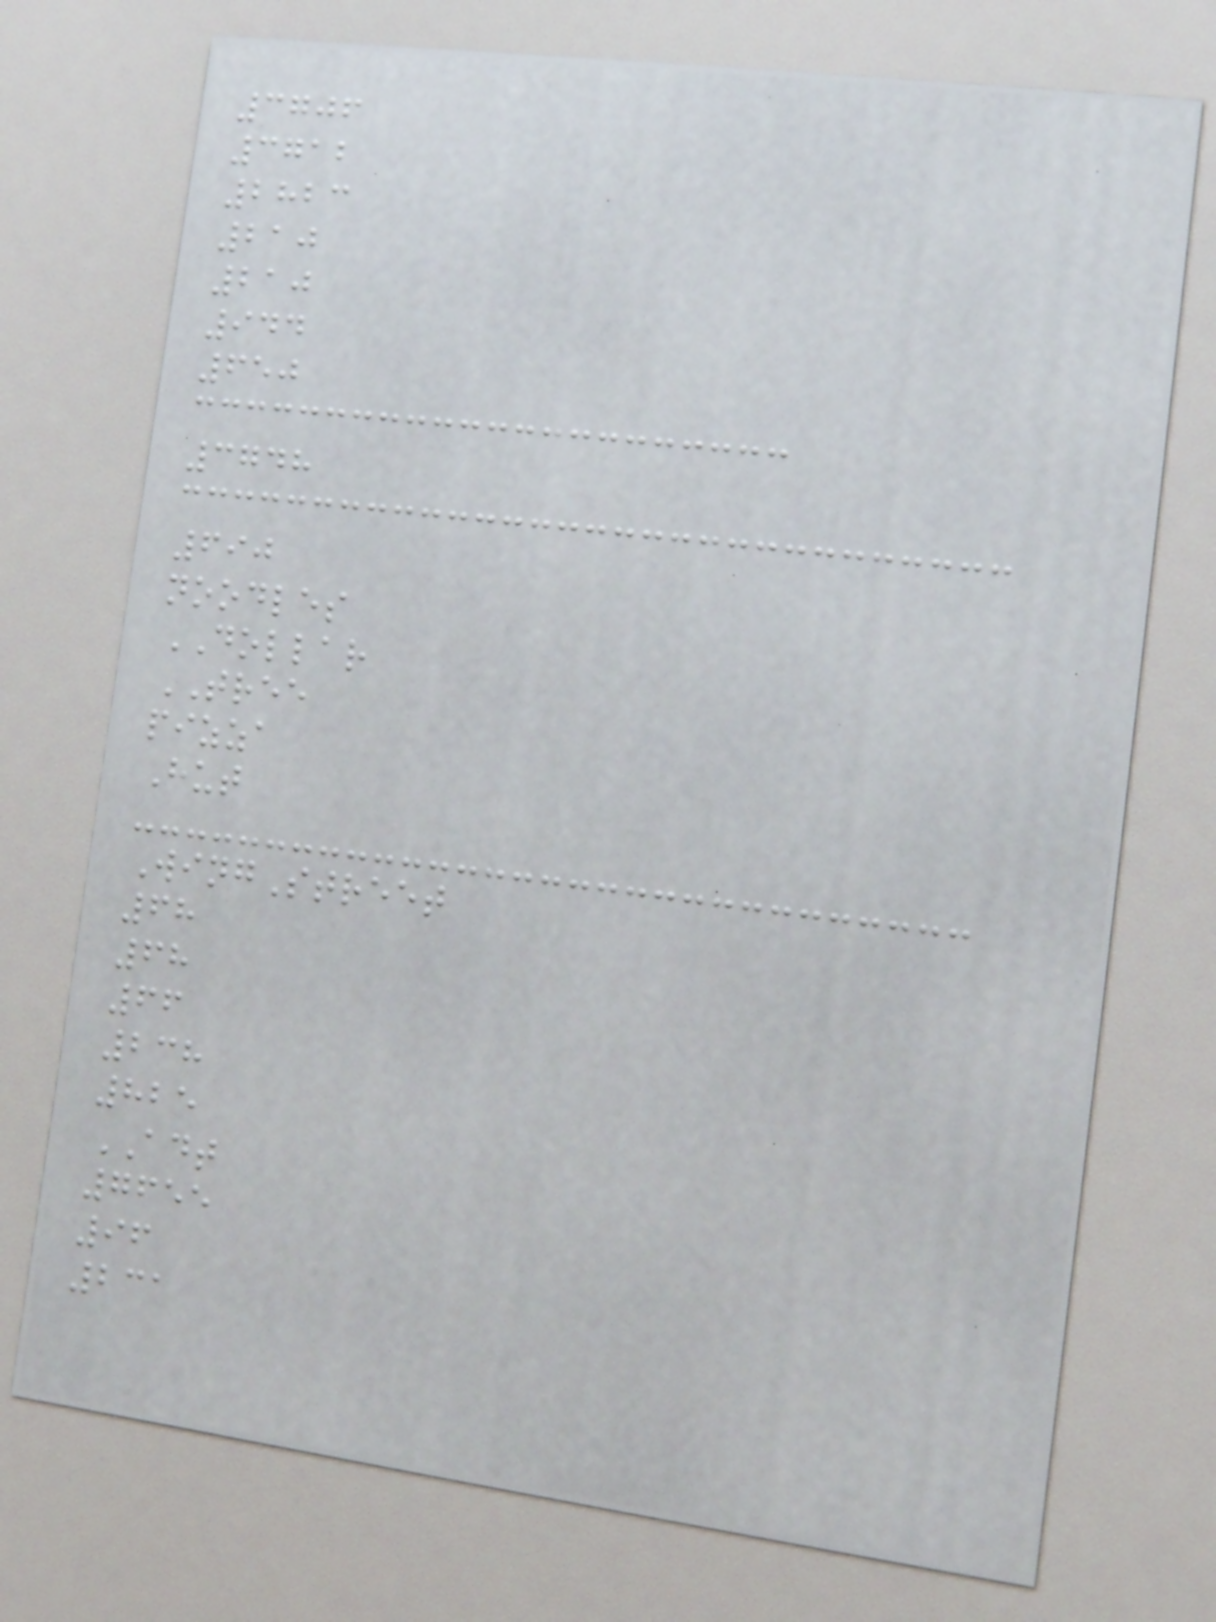3706
3712
2823
210
210
944
650
3748
690
noodles
DOLLAR
TREE
pizza
Hut
WingStreet
68
68
66
238
825
ADT
7655
96
231
